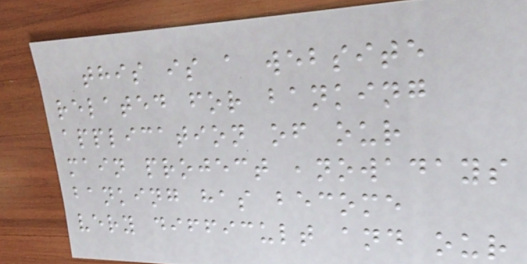this is a website
related for banking
application of our
main project ,nowadays
banking has become
very difficult and our
